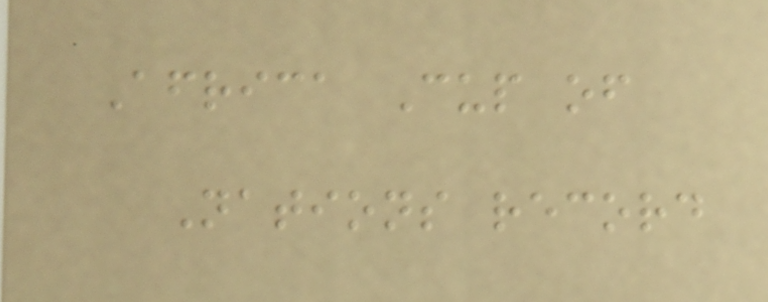Africa Cup of
Nations record
